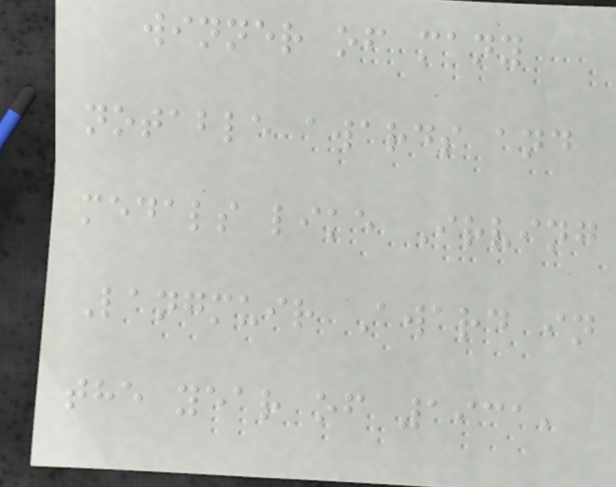winner of many
notable awards and
medals like Irving
Langmuir Award in
the year of 1931,
